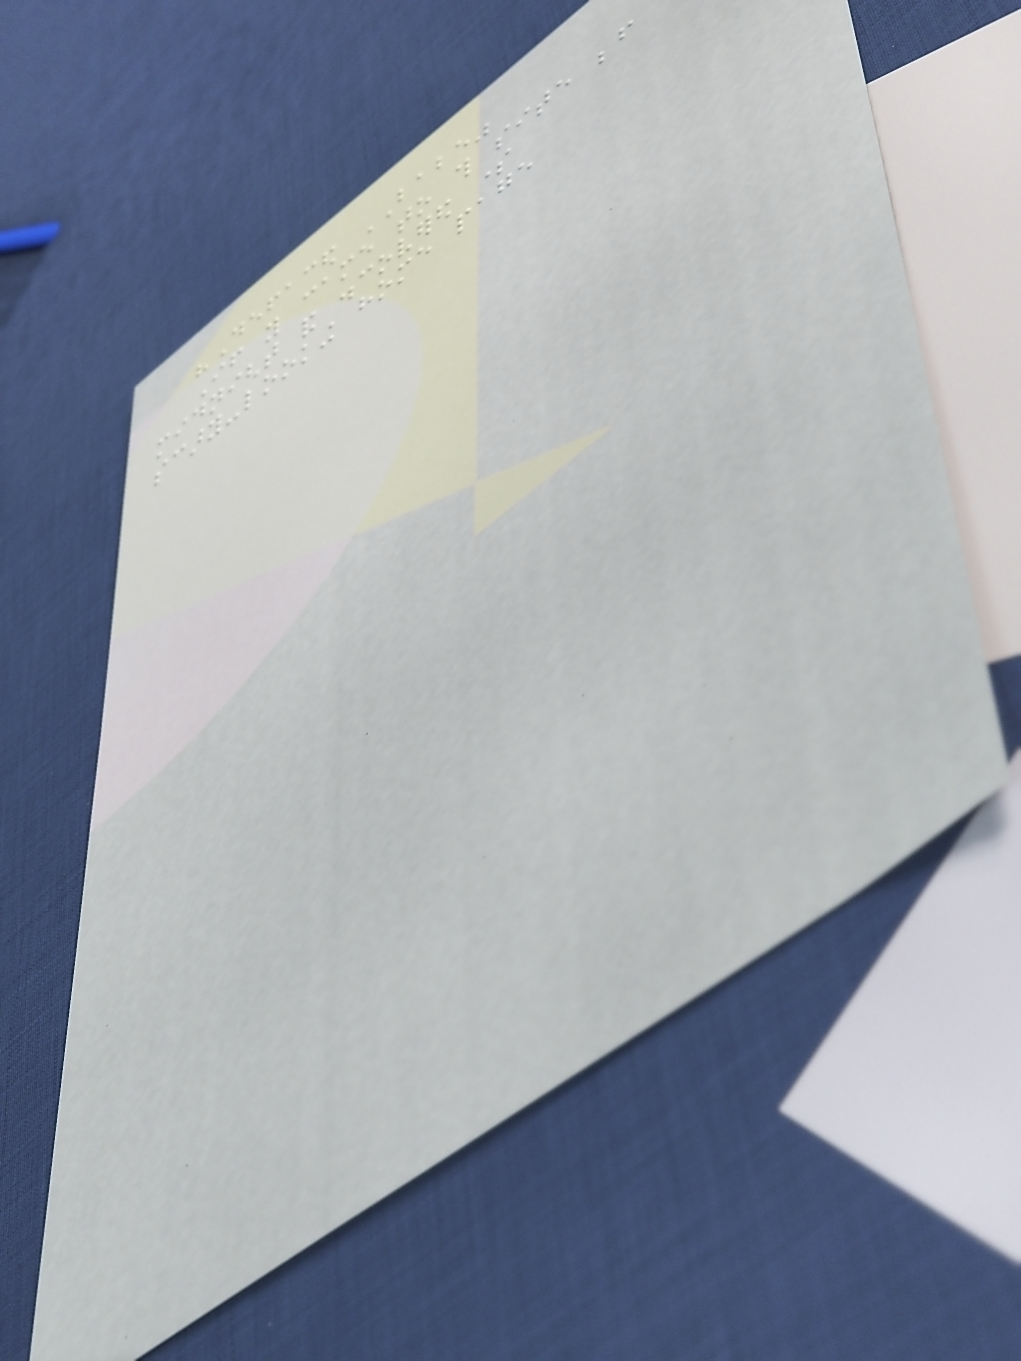"Defaced BABE"
If you came to this site before
midnight and discovered some
scary-looking home page
